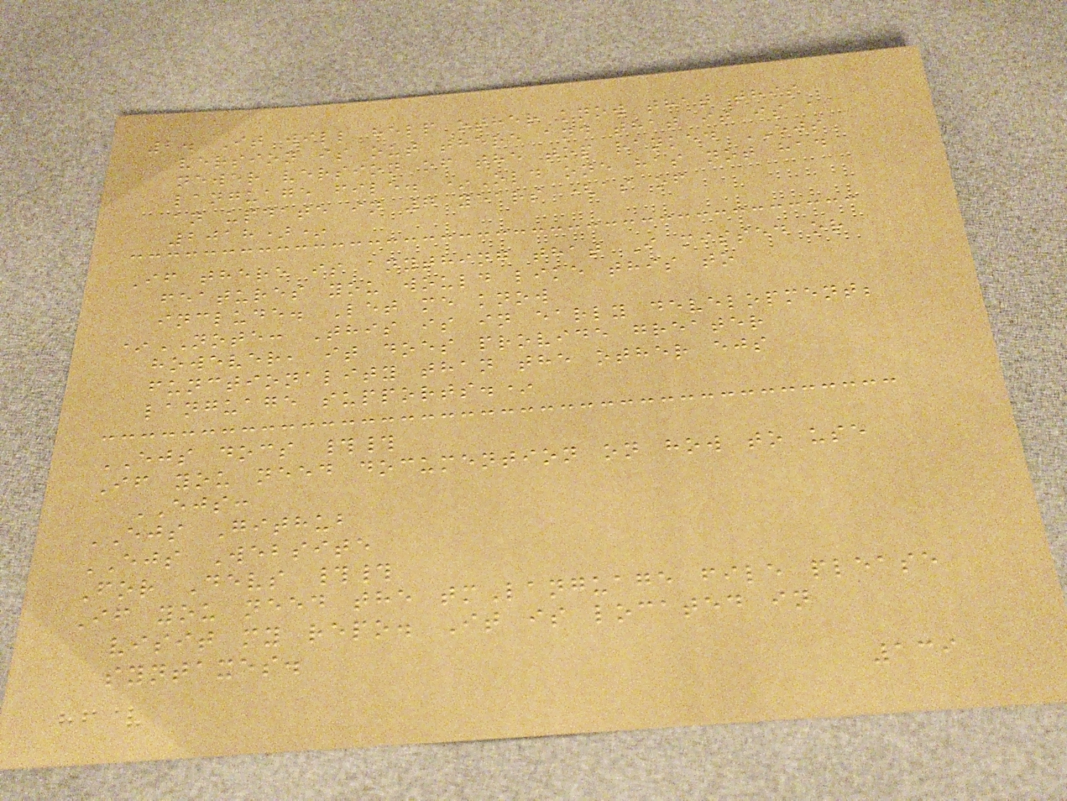2. It will help other know that this
version is out there and that it is a
newer version of the top ranked EJS
language file. *Old one has not had
an update in 7 years (as of
2018)*
If there is anything that I missed or
features you would like this to
include. Let me know
*NOTE: This is in early development;
however, it does provide greater
functionality than the other ejs
language supports.*
EJS docs ##
If you need documention on how to use
EJS:
EJS Github
EJS Website
For Devs ##
If you need the tmLanguage file please
visit my repo. It is located in
syntaxes.
139
